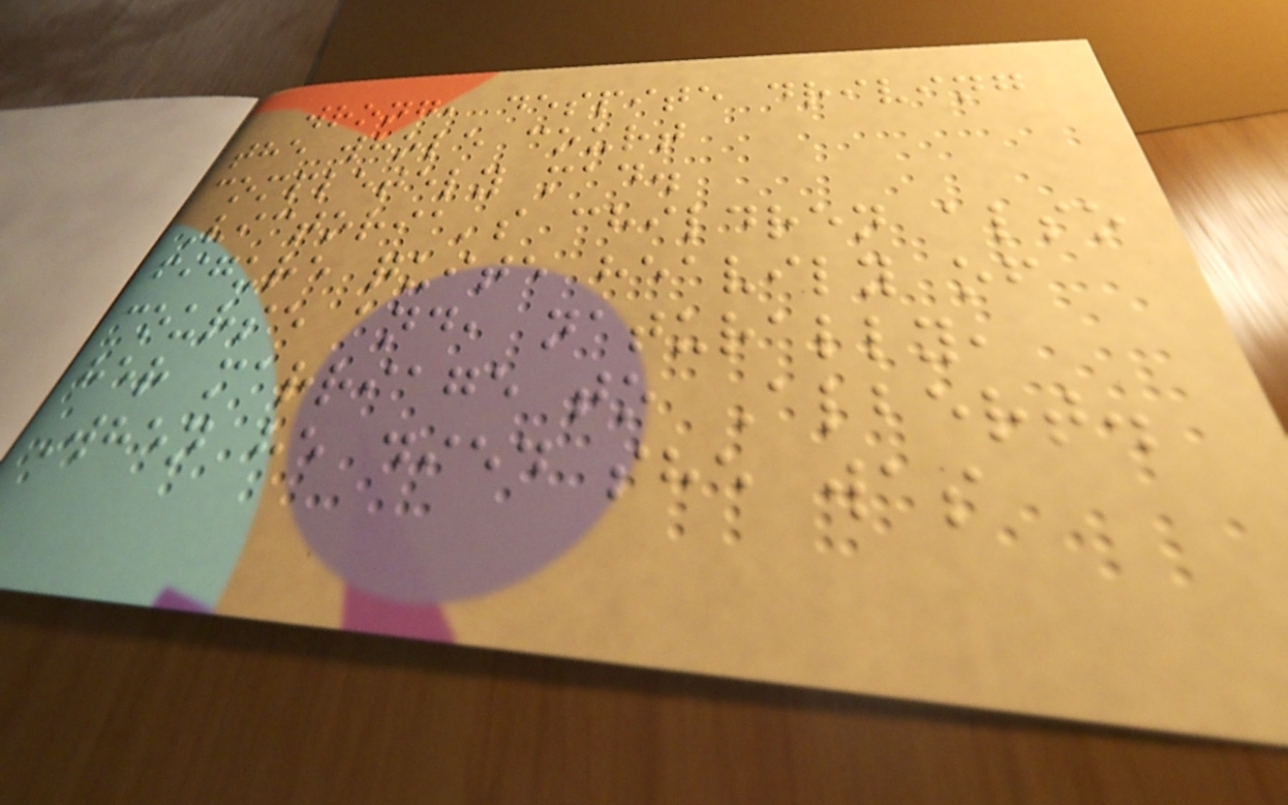wrong, despite driving
the whole court
completely mad.
Victoria's children also
figure quite heavily of
course and, naturally,
her marriage to Albert.
When he died she was
